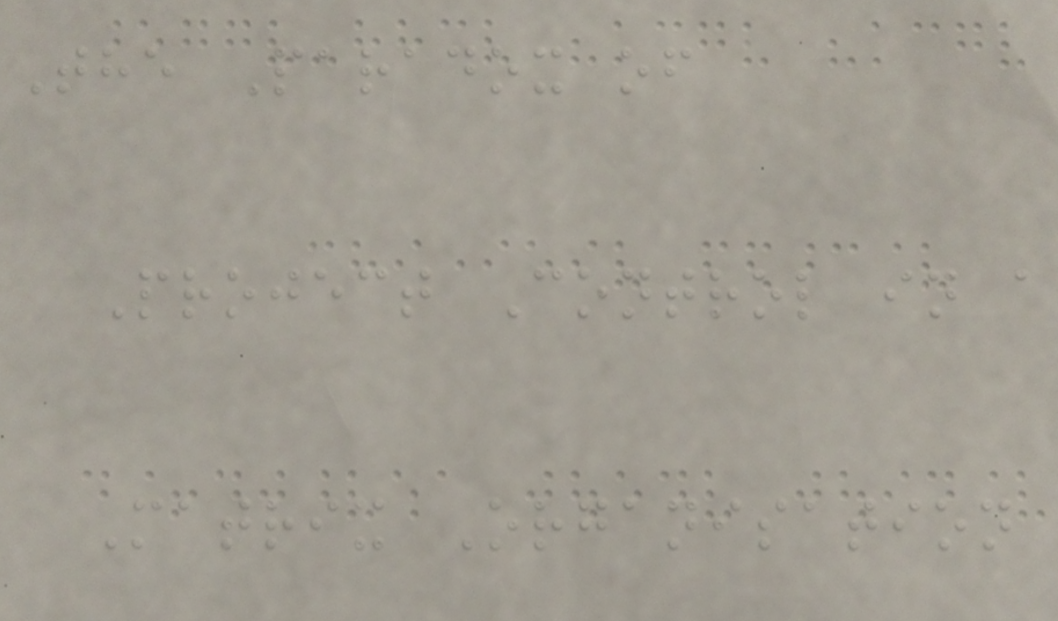The Paradox of
Project Control in a
Matrix Organisation
